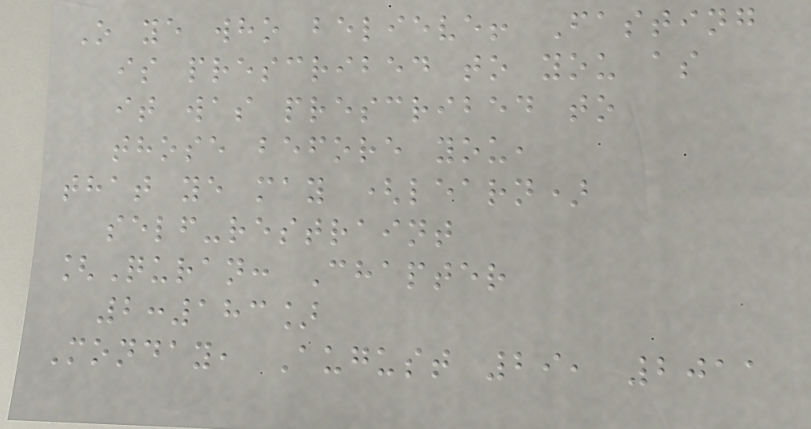O ye who believe! Fasting
is prescribed to you as
it was prescribed to
those before you,
that ye may (learn)
self-restraint
[Quran: Chapter
2:183]
Monday, August 29, 2011
